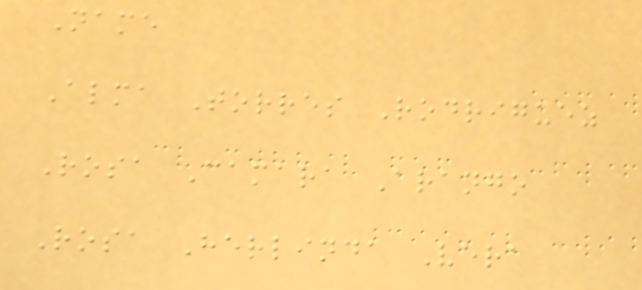Name
Alma Torres Rodriguez
Rosa Camara Arango
Rosa Herlinda Vera
